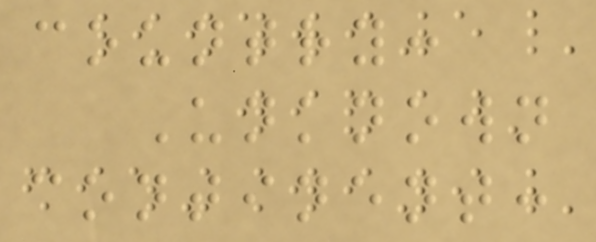country:
Unknown
continent:
